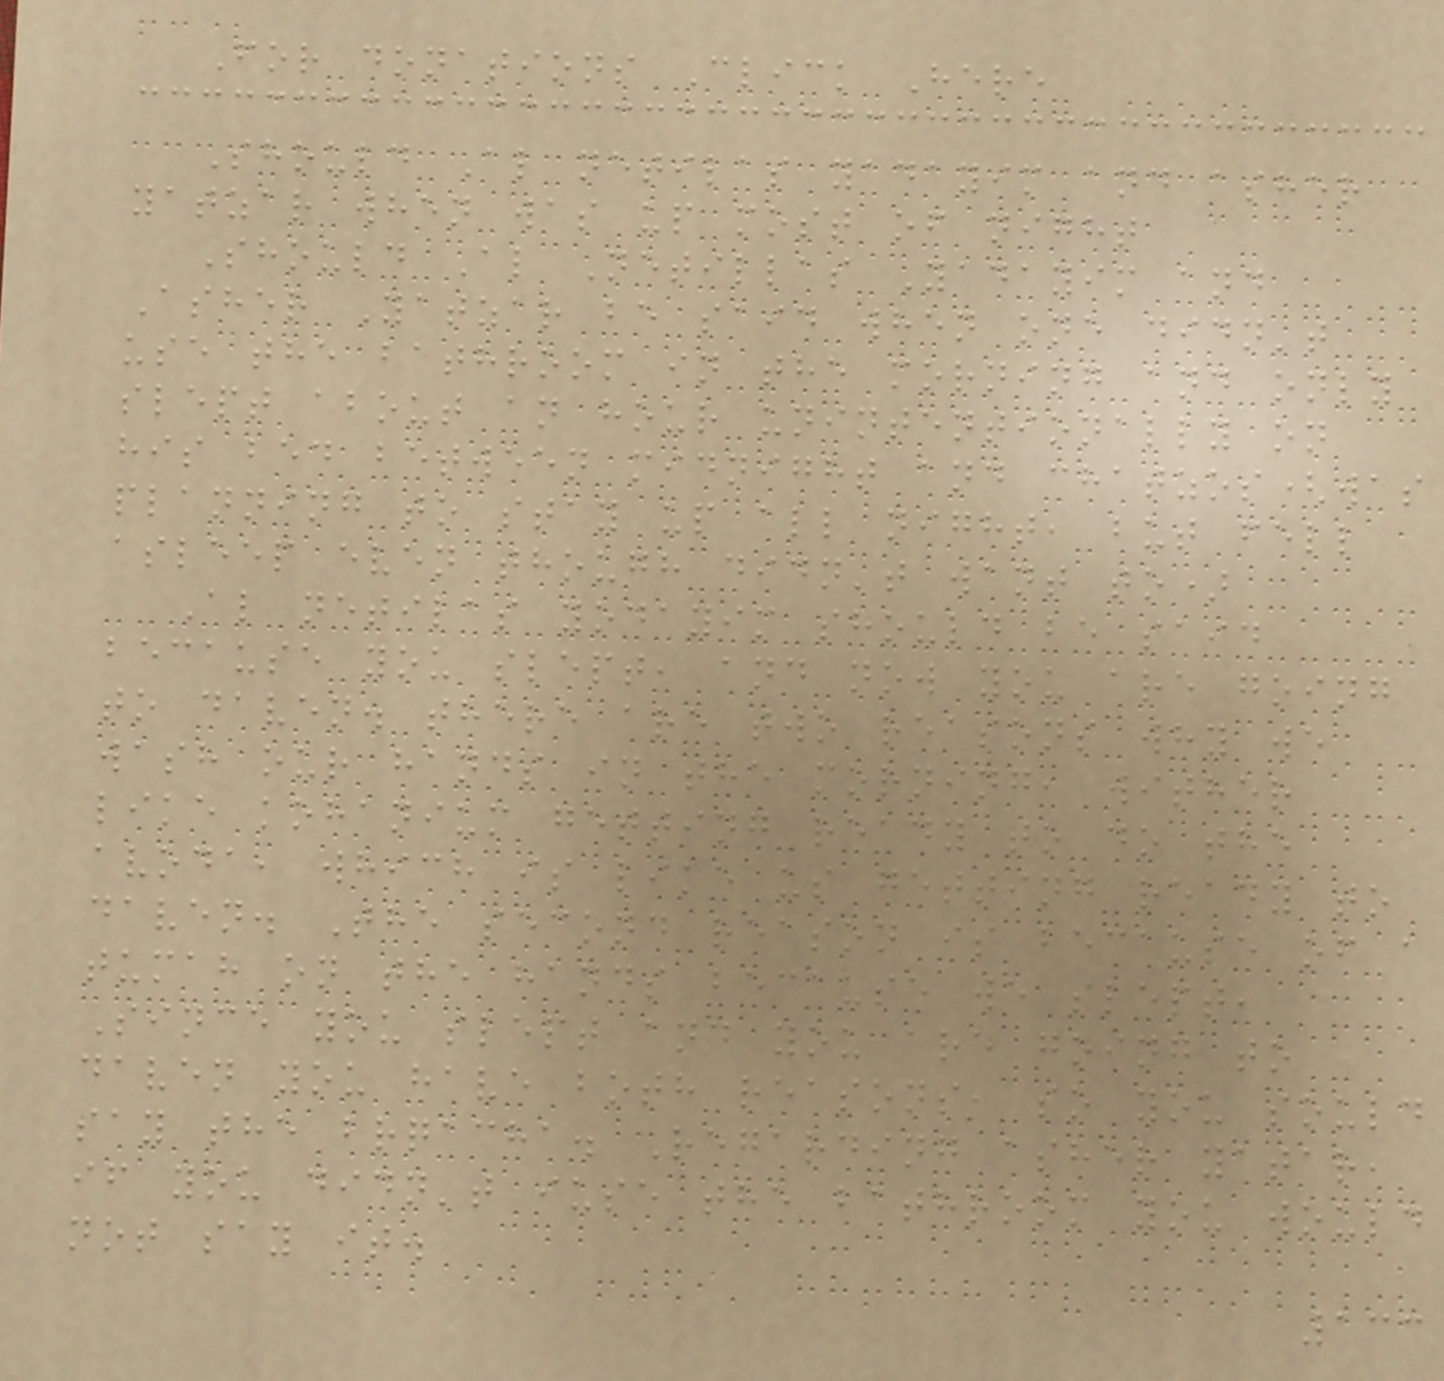For donations Click Here
Should Al netilas yadayim and asher
yatzar when was up most of night
Should Al Netillas Yadayim and
Asher Yatzar be said when one didn't
use the bathroom in the morning and only
slept about an hour unintentionally on
his bed between midnight and chatzos(was
planning to stay up all night, but fell
asleep even though didn't want to)
Al netilas yodayim should be said
because you slept, and now you are going
to daven. there are two reasons why we
wash our hands in the morning, wither
like kohanium getting ready to do the
avoda, which is like us getting ready to
daven. The second reason is because of a
tumah on the hands because we slept,
Since you slept and you are going to
daven you have both reasons, so you sould
say the brqacha. Regarding asher yatar,
if you didn't iuse the bathroom you would
not say it.
133
